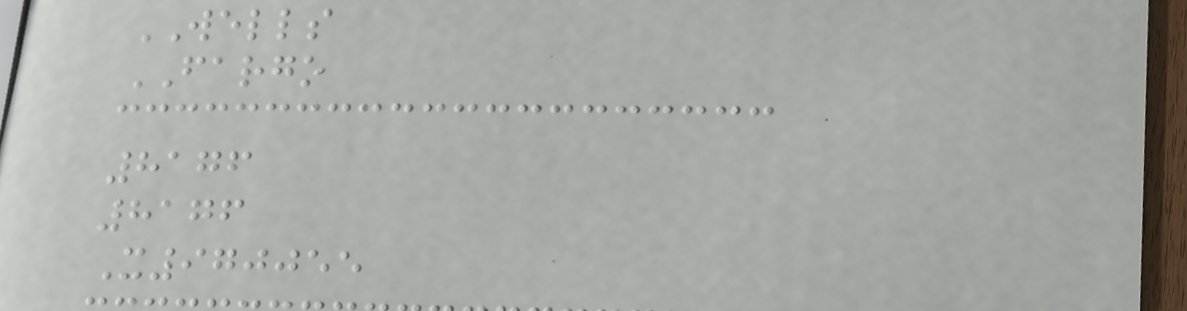WELLS
FARGO
8176
8176
X970055
